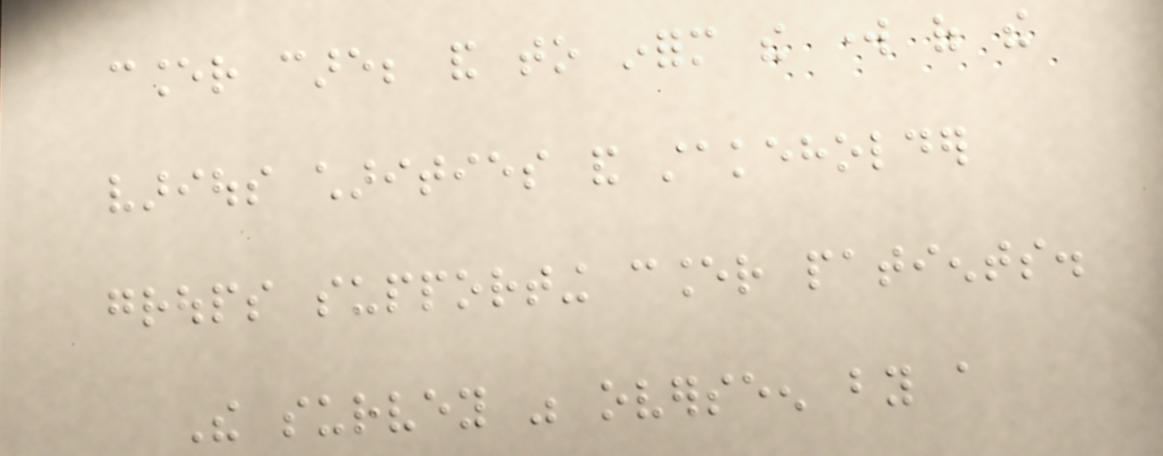cancer care; and to inform the work of the
various charities and stakeholder
groups supporting cancer patients.
The survey was overseen by a
